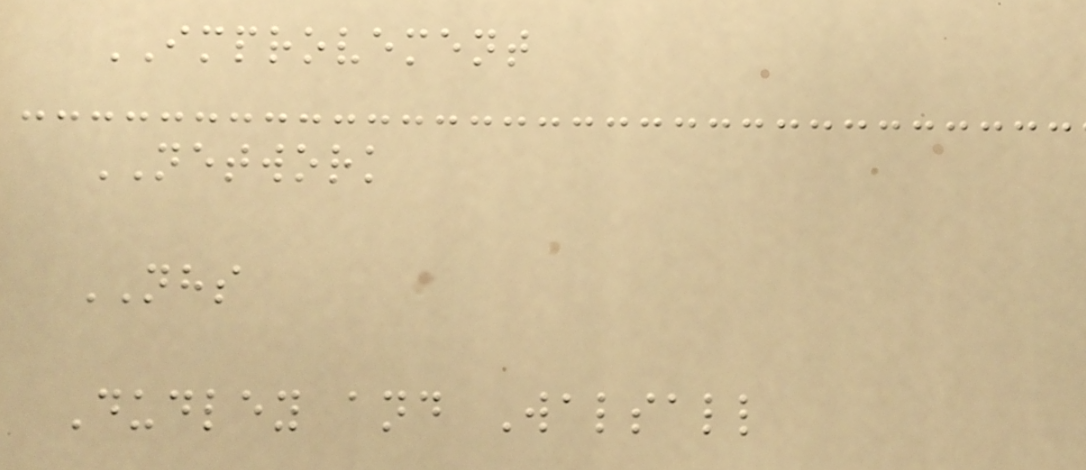IMPROVEMENT
NETWORK
NHS
Dudley and Walsall
